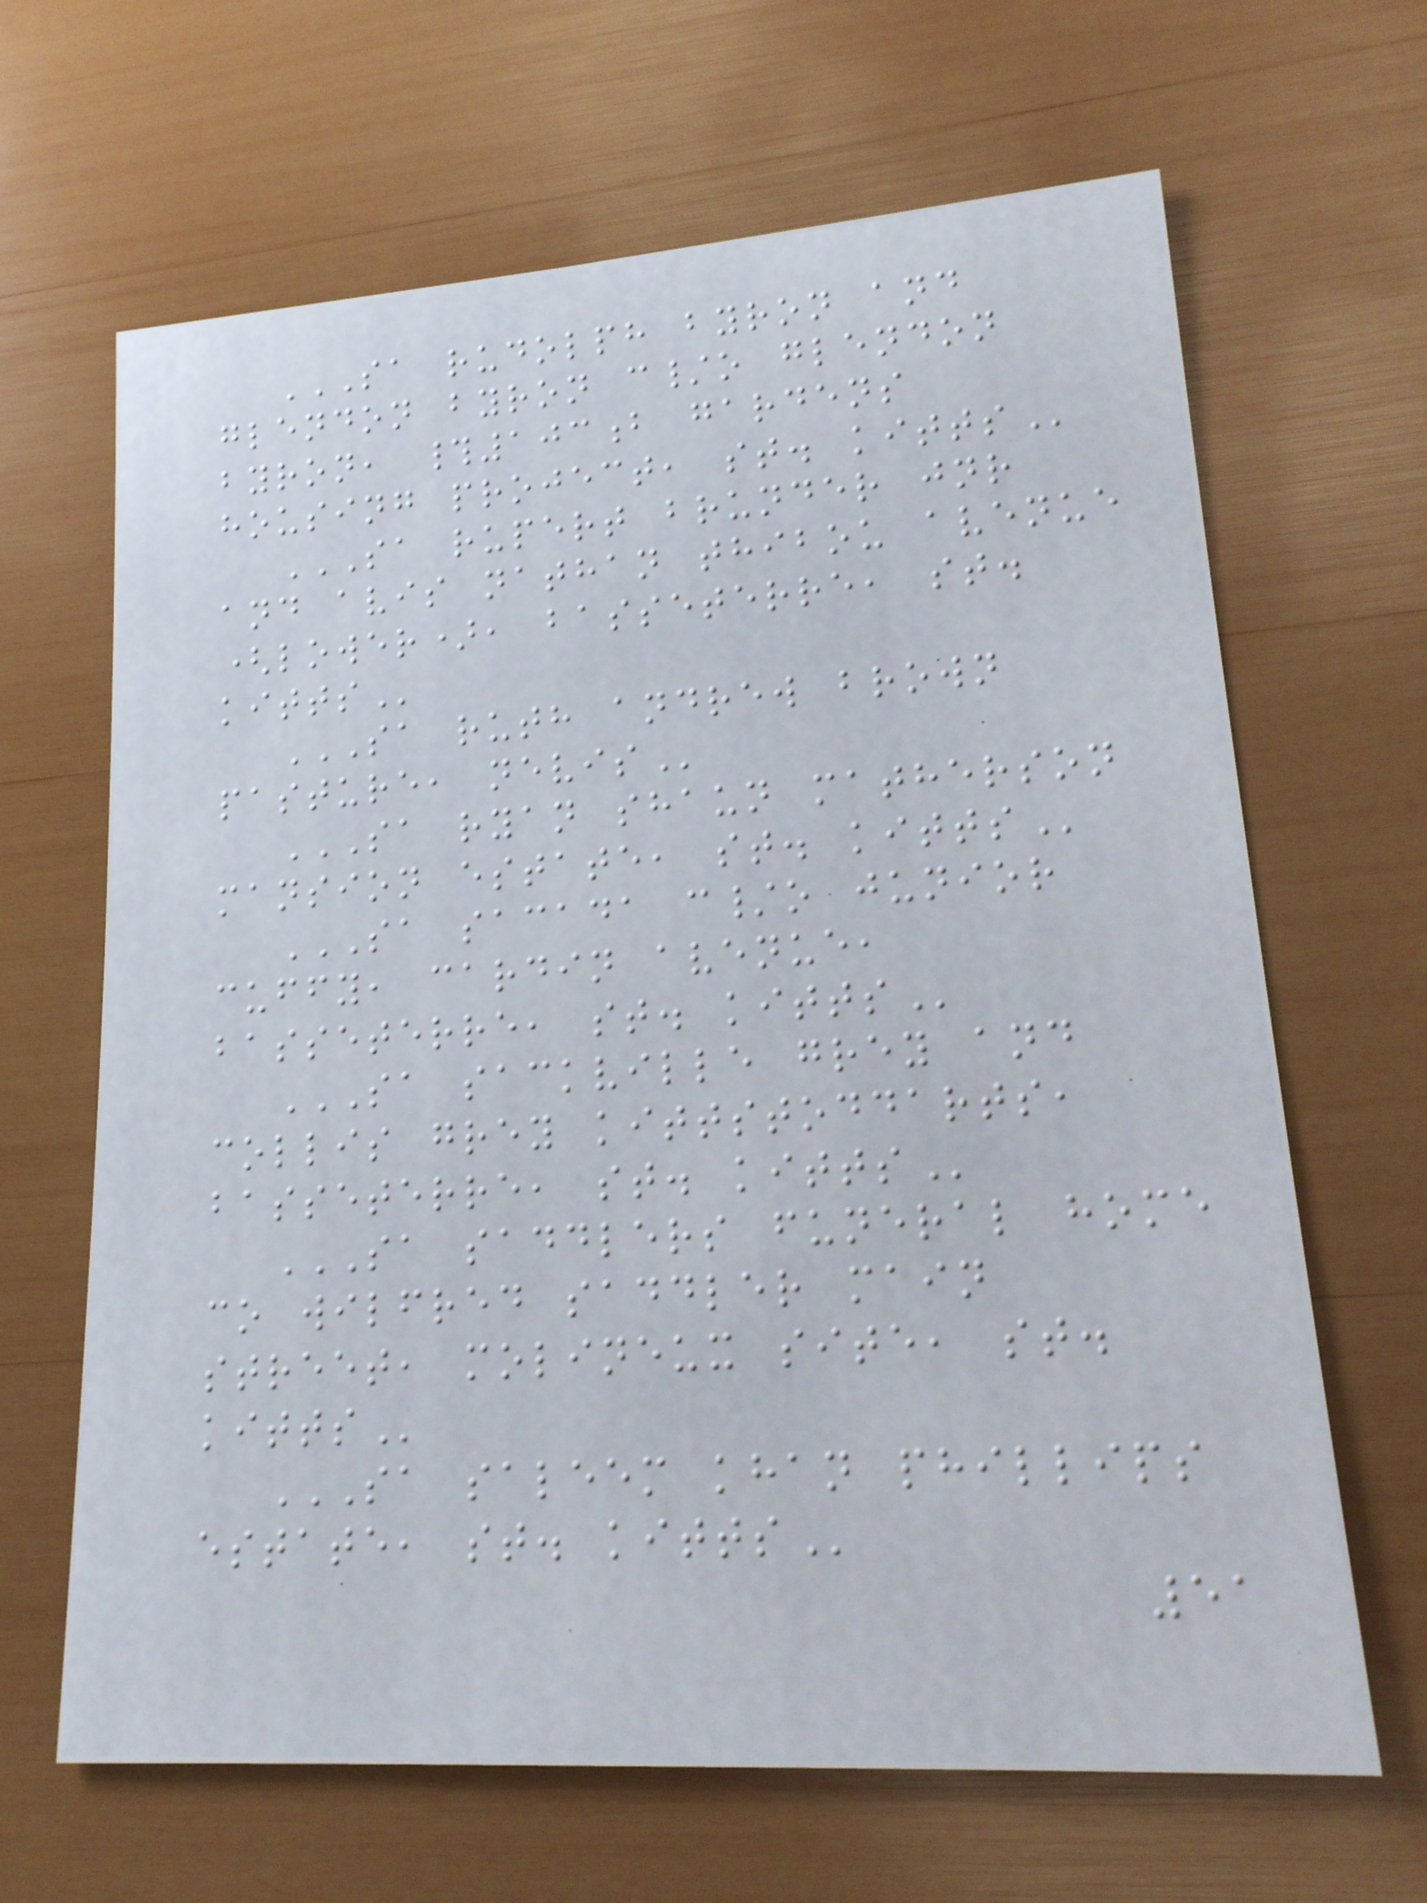SA RUDOLPH BYRON AND
GLENDON BYRON C/O GLENDON
BYRON, #103B GARDENS
HOUSING PROJECT, ST. KITTS
SA RUPERT BRUNDER JNR
AND AVIS NATHAN THIBOU AVENUE
(LOWER), BASSETERRE, ST.
KITTS
SA RUTH ANDREW BROWN
PASTURE, NEVIS
SA RYAN SHAUN MATHERSON
MANSION ESTATE, ST. KITTS
SA SACADA C/O JUNIOR
CUFFY, CARDIN AVENUE,
BASSETERRE, ST. KITTS
SA SACKVILLE GREY AND
COLLIS GREY KITTSTODDARTS,
BASSETERRE, ST. KITTS
SA SADDLERS FUNERAL HOME
CO WILFRED SADDLER MAIN
STREET, MOLINEUX SITE, ST.
KITTS
SA SALEEM KHAN PHILLIPS
ESTATE, ST. KITTS
51
